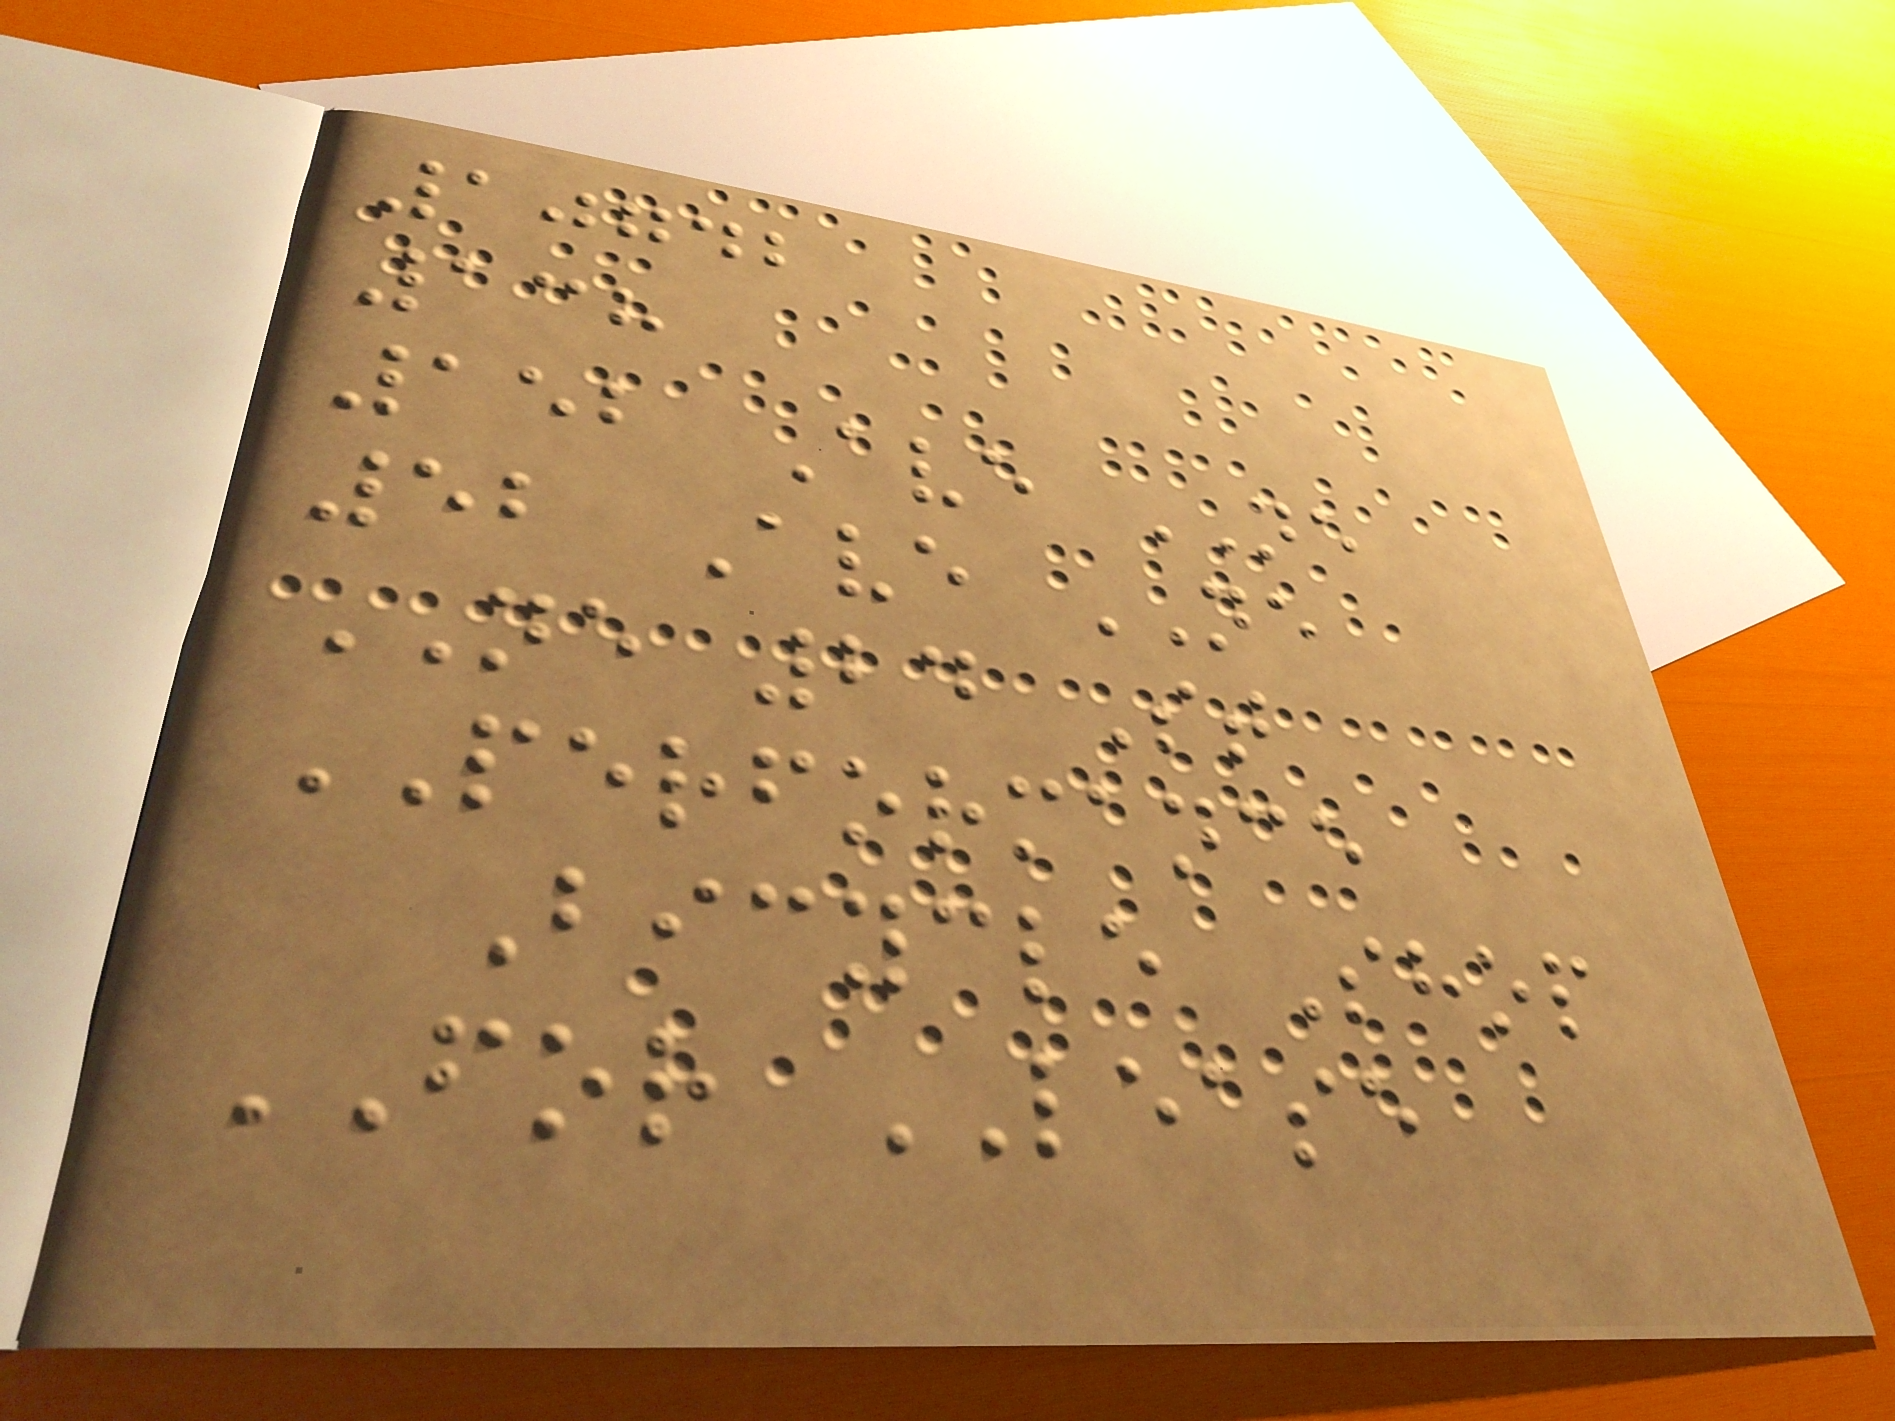10742
138
152 Ave NE
52 Ave NE
NE 24 St
PERFORMANCE
Bicycle Shop
FOR LEASE
